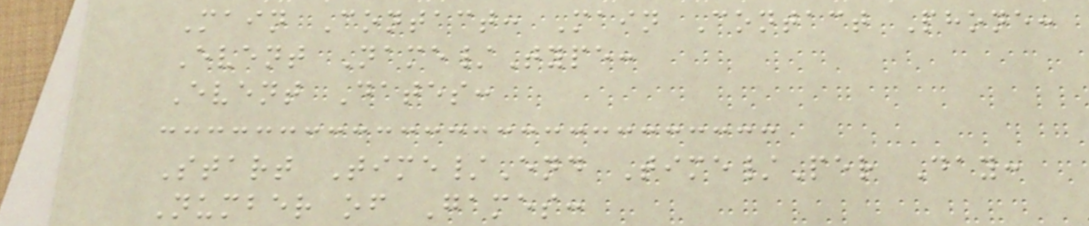Main Contact: Main Contact Phone:
Event Name/Type:
Event Dates:
Start Time/End Time/Per Day:
Number of Games:
